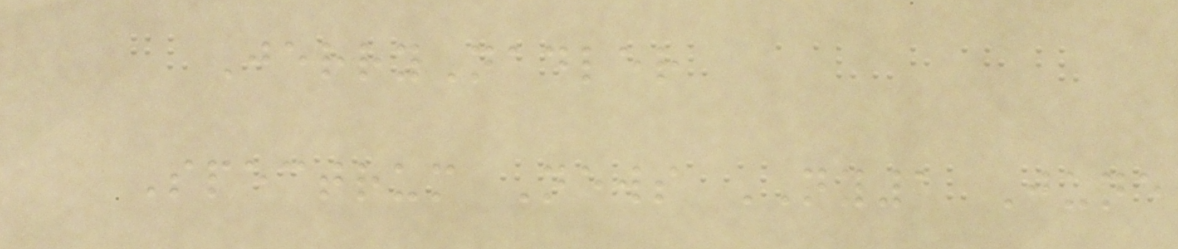JerryNadler
Spectrum News NY1 June
